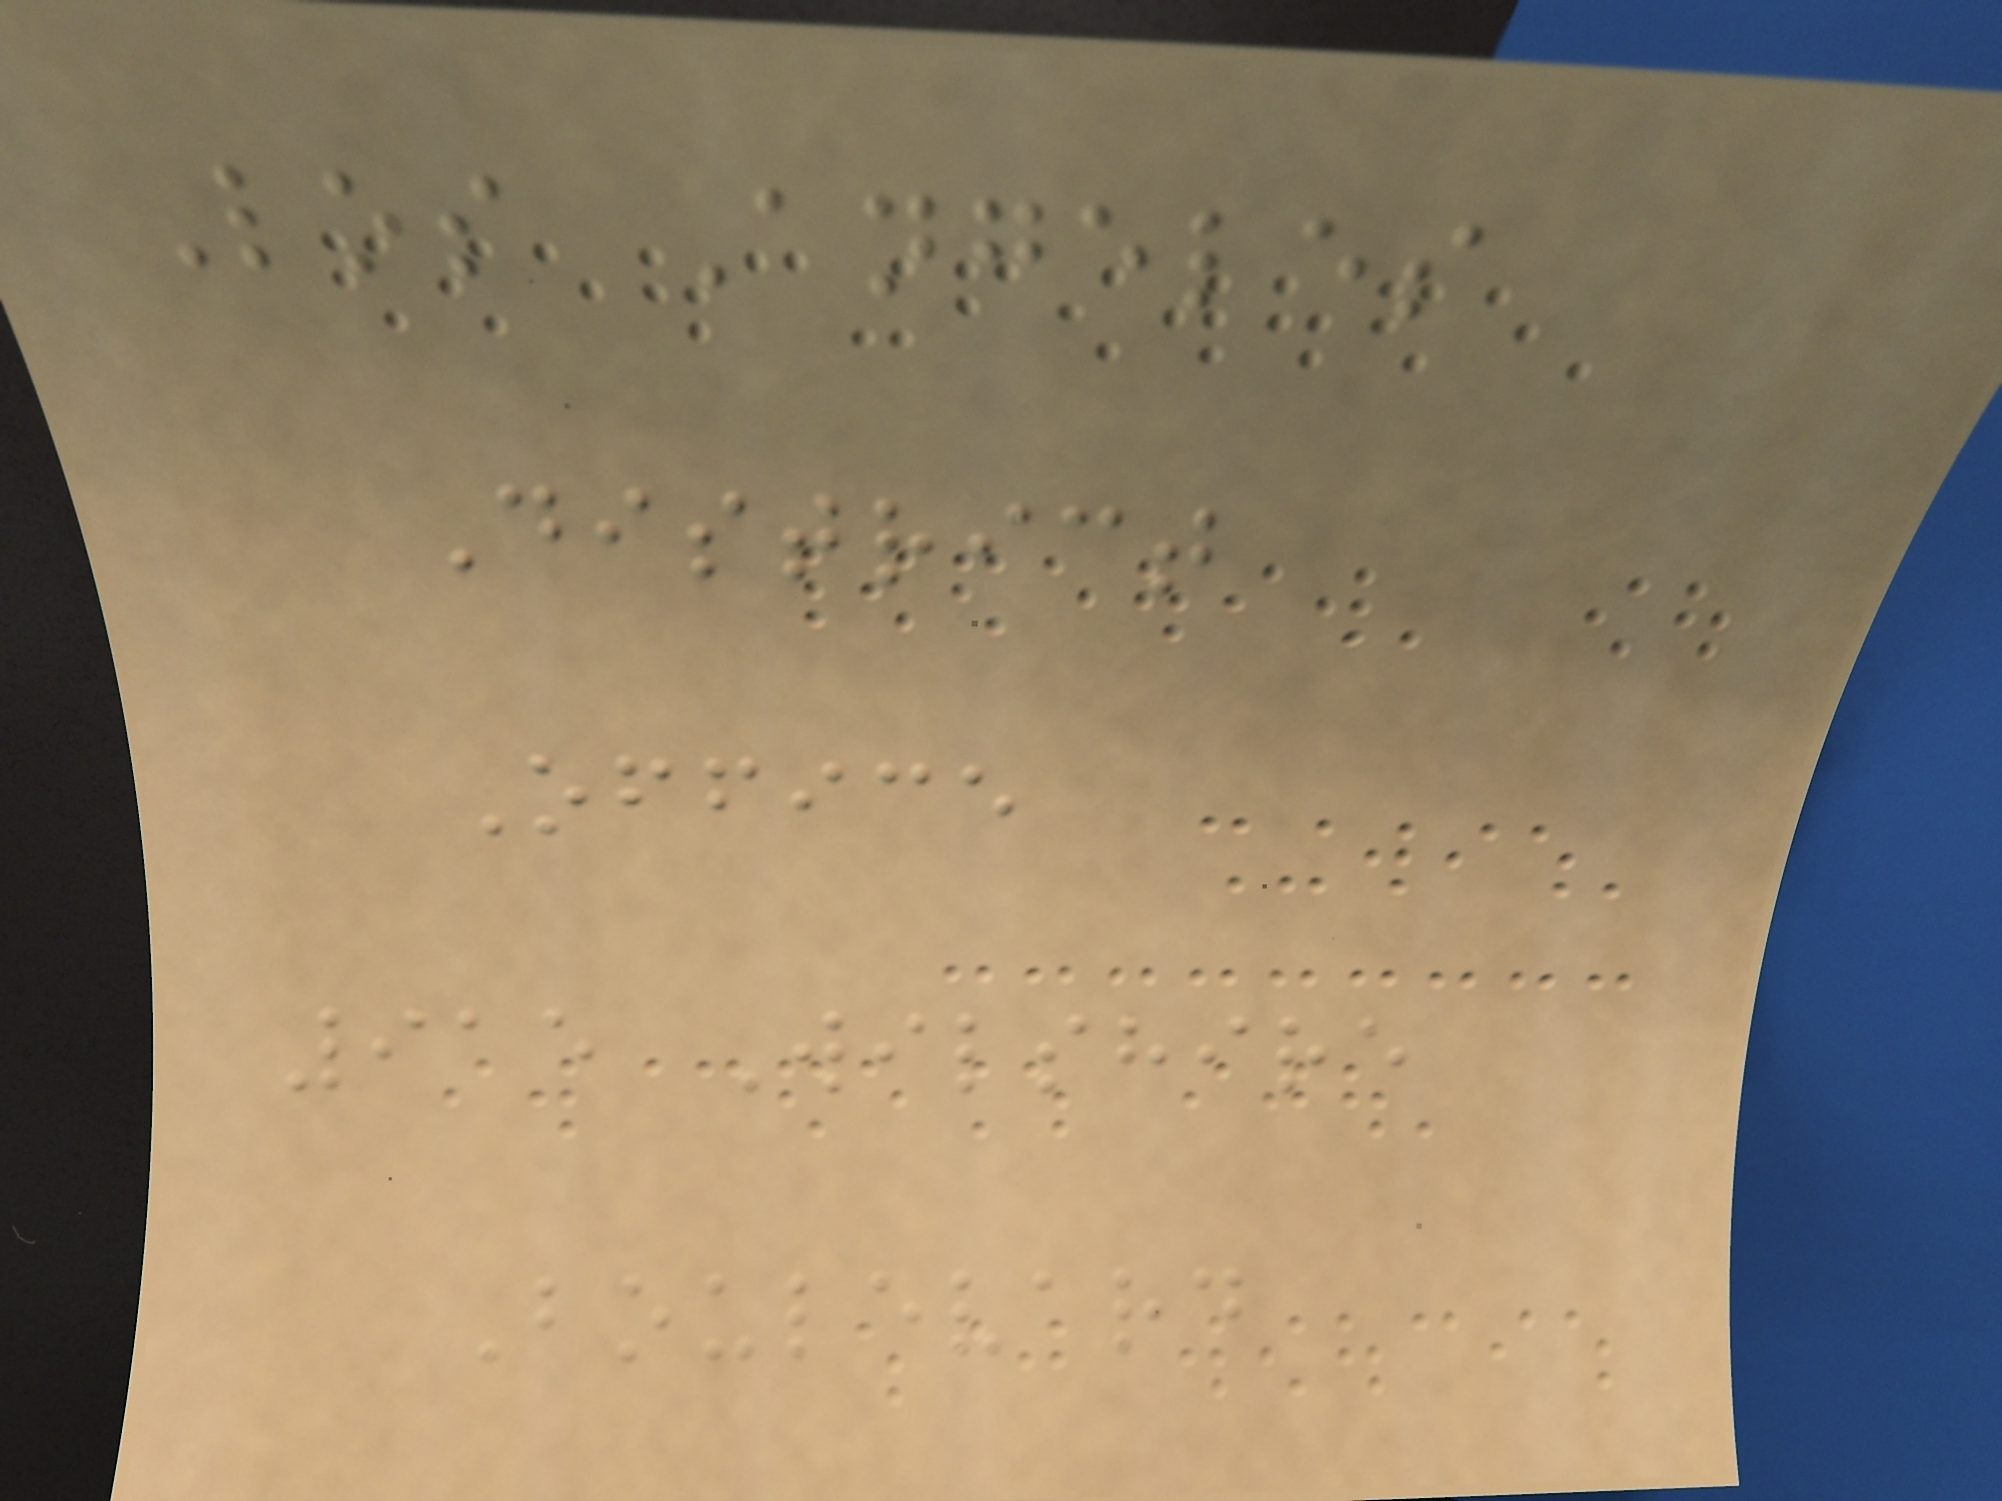Los Angeles
District
Office
915 Wilshire
Boulevard
